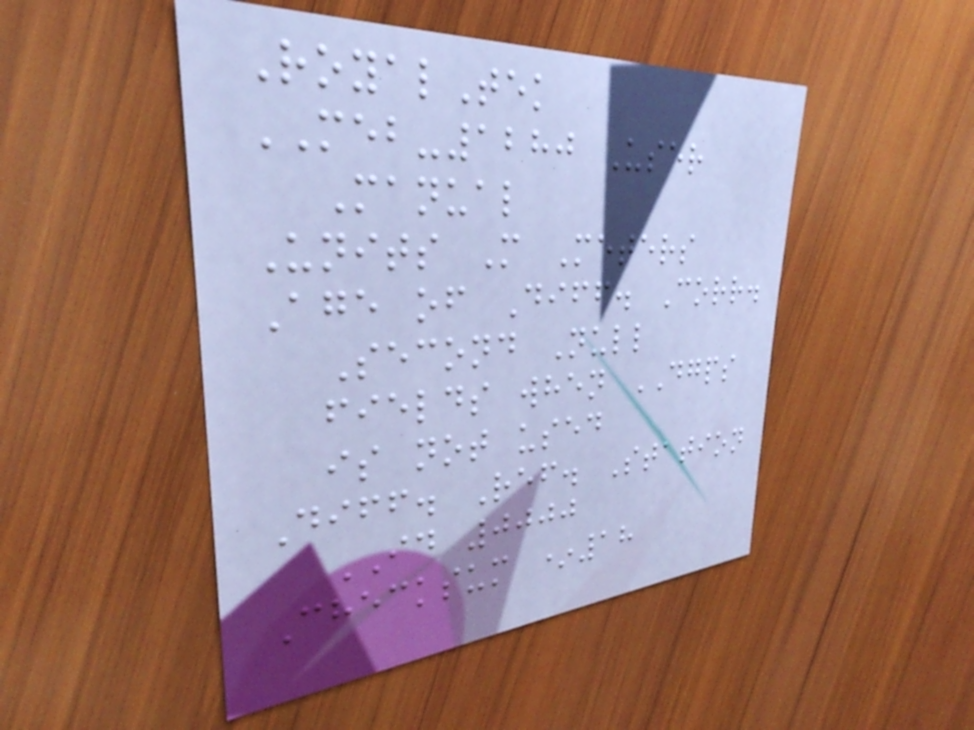RoyalTek
MEB-1280 User
Manual
Units M Meters
Age of Diff. Corr.
Second Null
fields when DGPS
is not used
Diff. Ref. Station
ID 0000
Checksum *18
